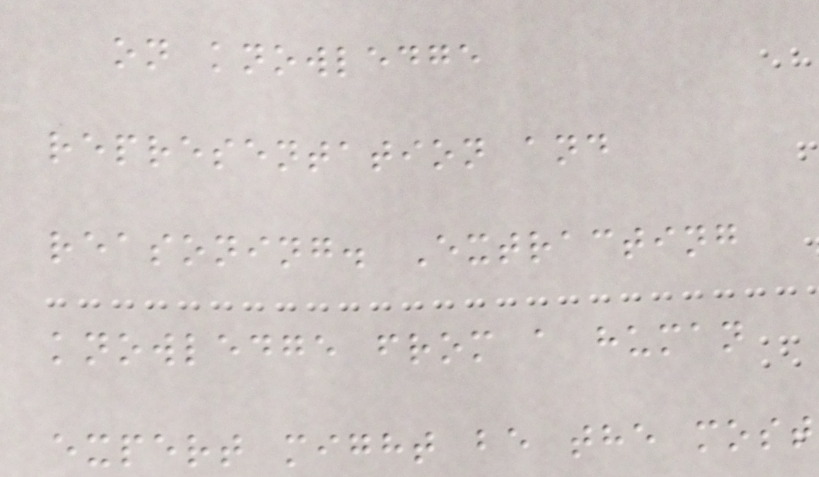on knowledge
representation and
reasoning. Extracting
knowledge from a human
expert might be the most
